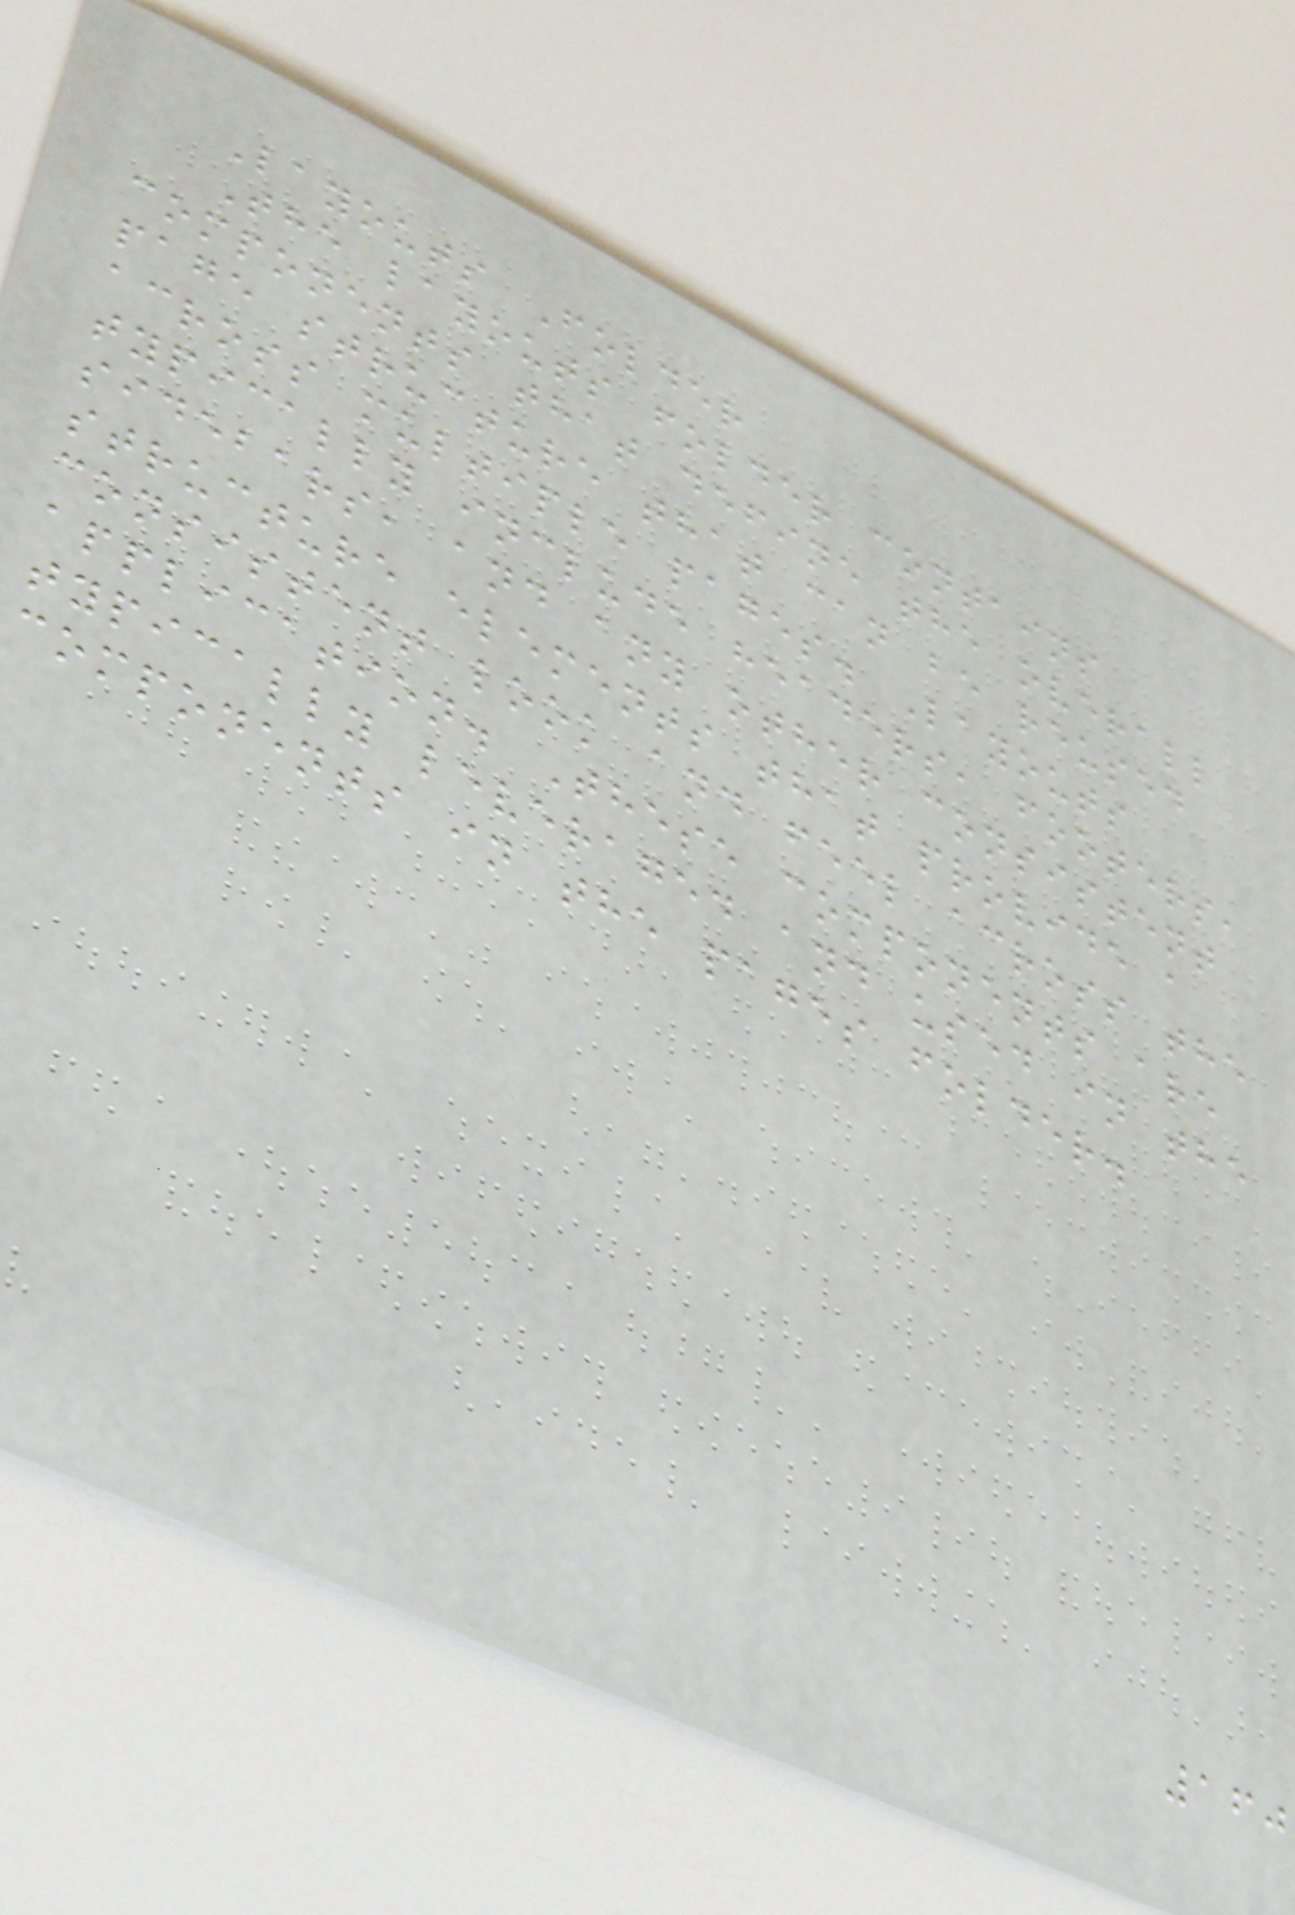Layouts Folder
The layouts folder contains
components that define the overall
page structure that can be reused
across multiple pages. Layouts
typically include headers, footers,
sidebars, and any other consistent
structure elements that provide a
consistent look and feel across the
application. These components are
typically leveraged and used in the
components in the pages folder.
160
